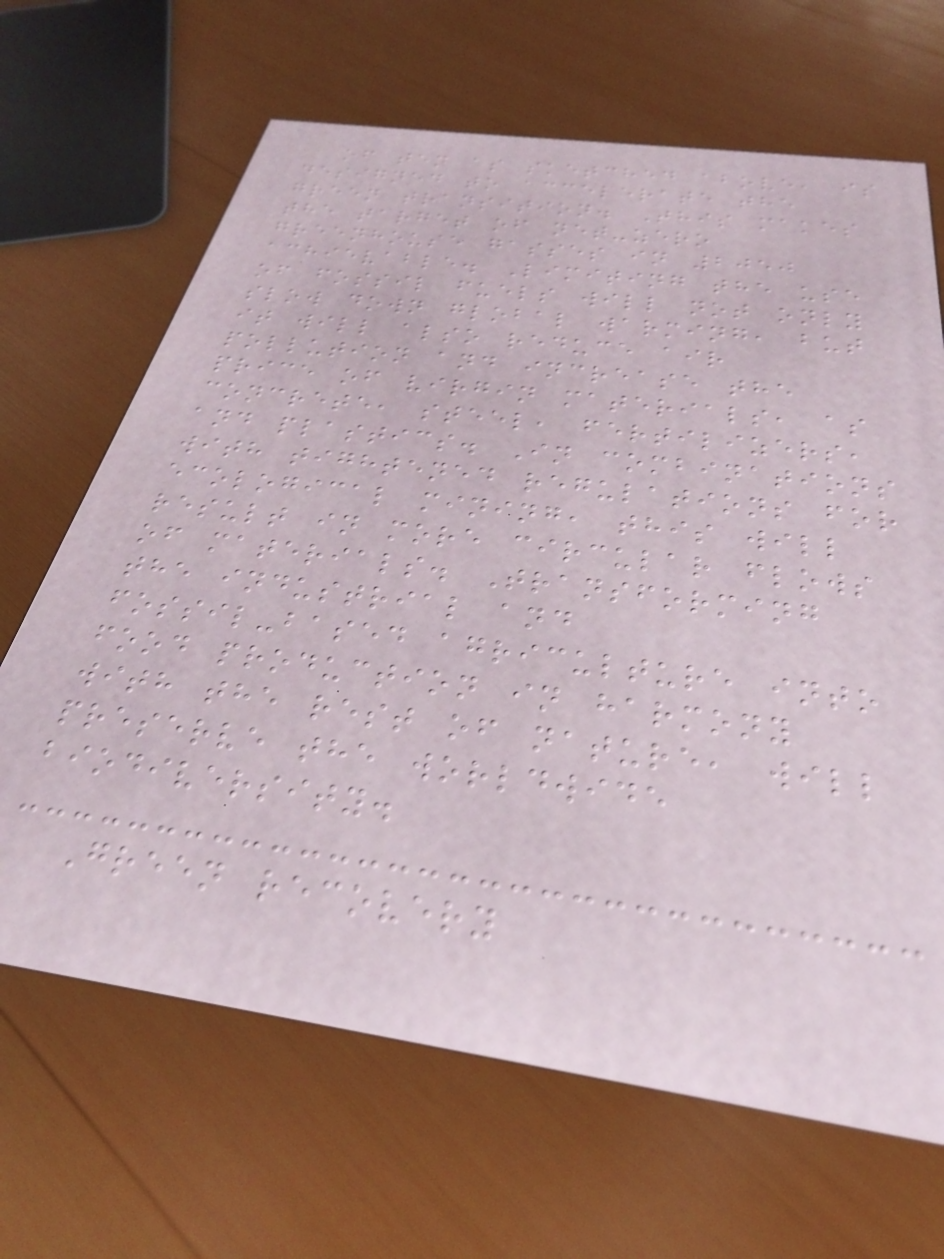of ten as sketched above, is
designed to accelerate the
green transition. This makes
the target of net-zero
greenhouse gasses in 2050
achievable. Limiting the use
of fossil fuels will not only
slow down global warming, but
it will also reduce air
pollution and increase the
price of virgin materials, as
concrete, steel, fertilizers,
and plastics. In combinations
with tightened regulations for
ecological mining, this will
result in more circular flows
of materials. Transforming
the industrial and
fossil-based agriculture into
food production in harmony
with the rest of nature, will
preserve the worldwide
biodiversity.
Green recovery
